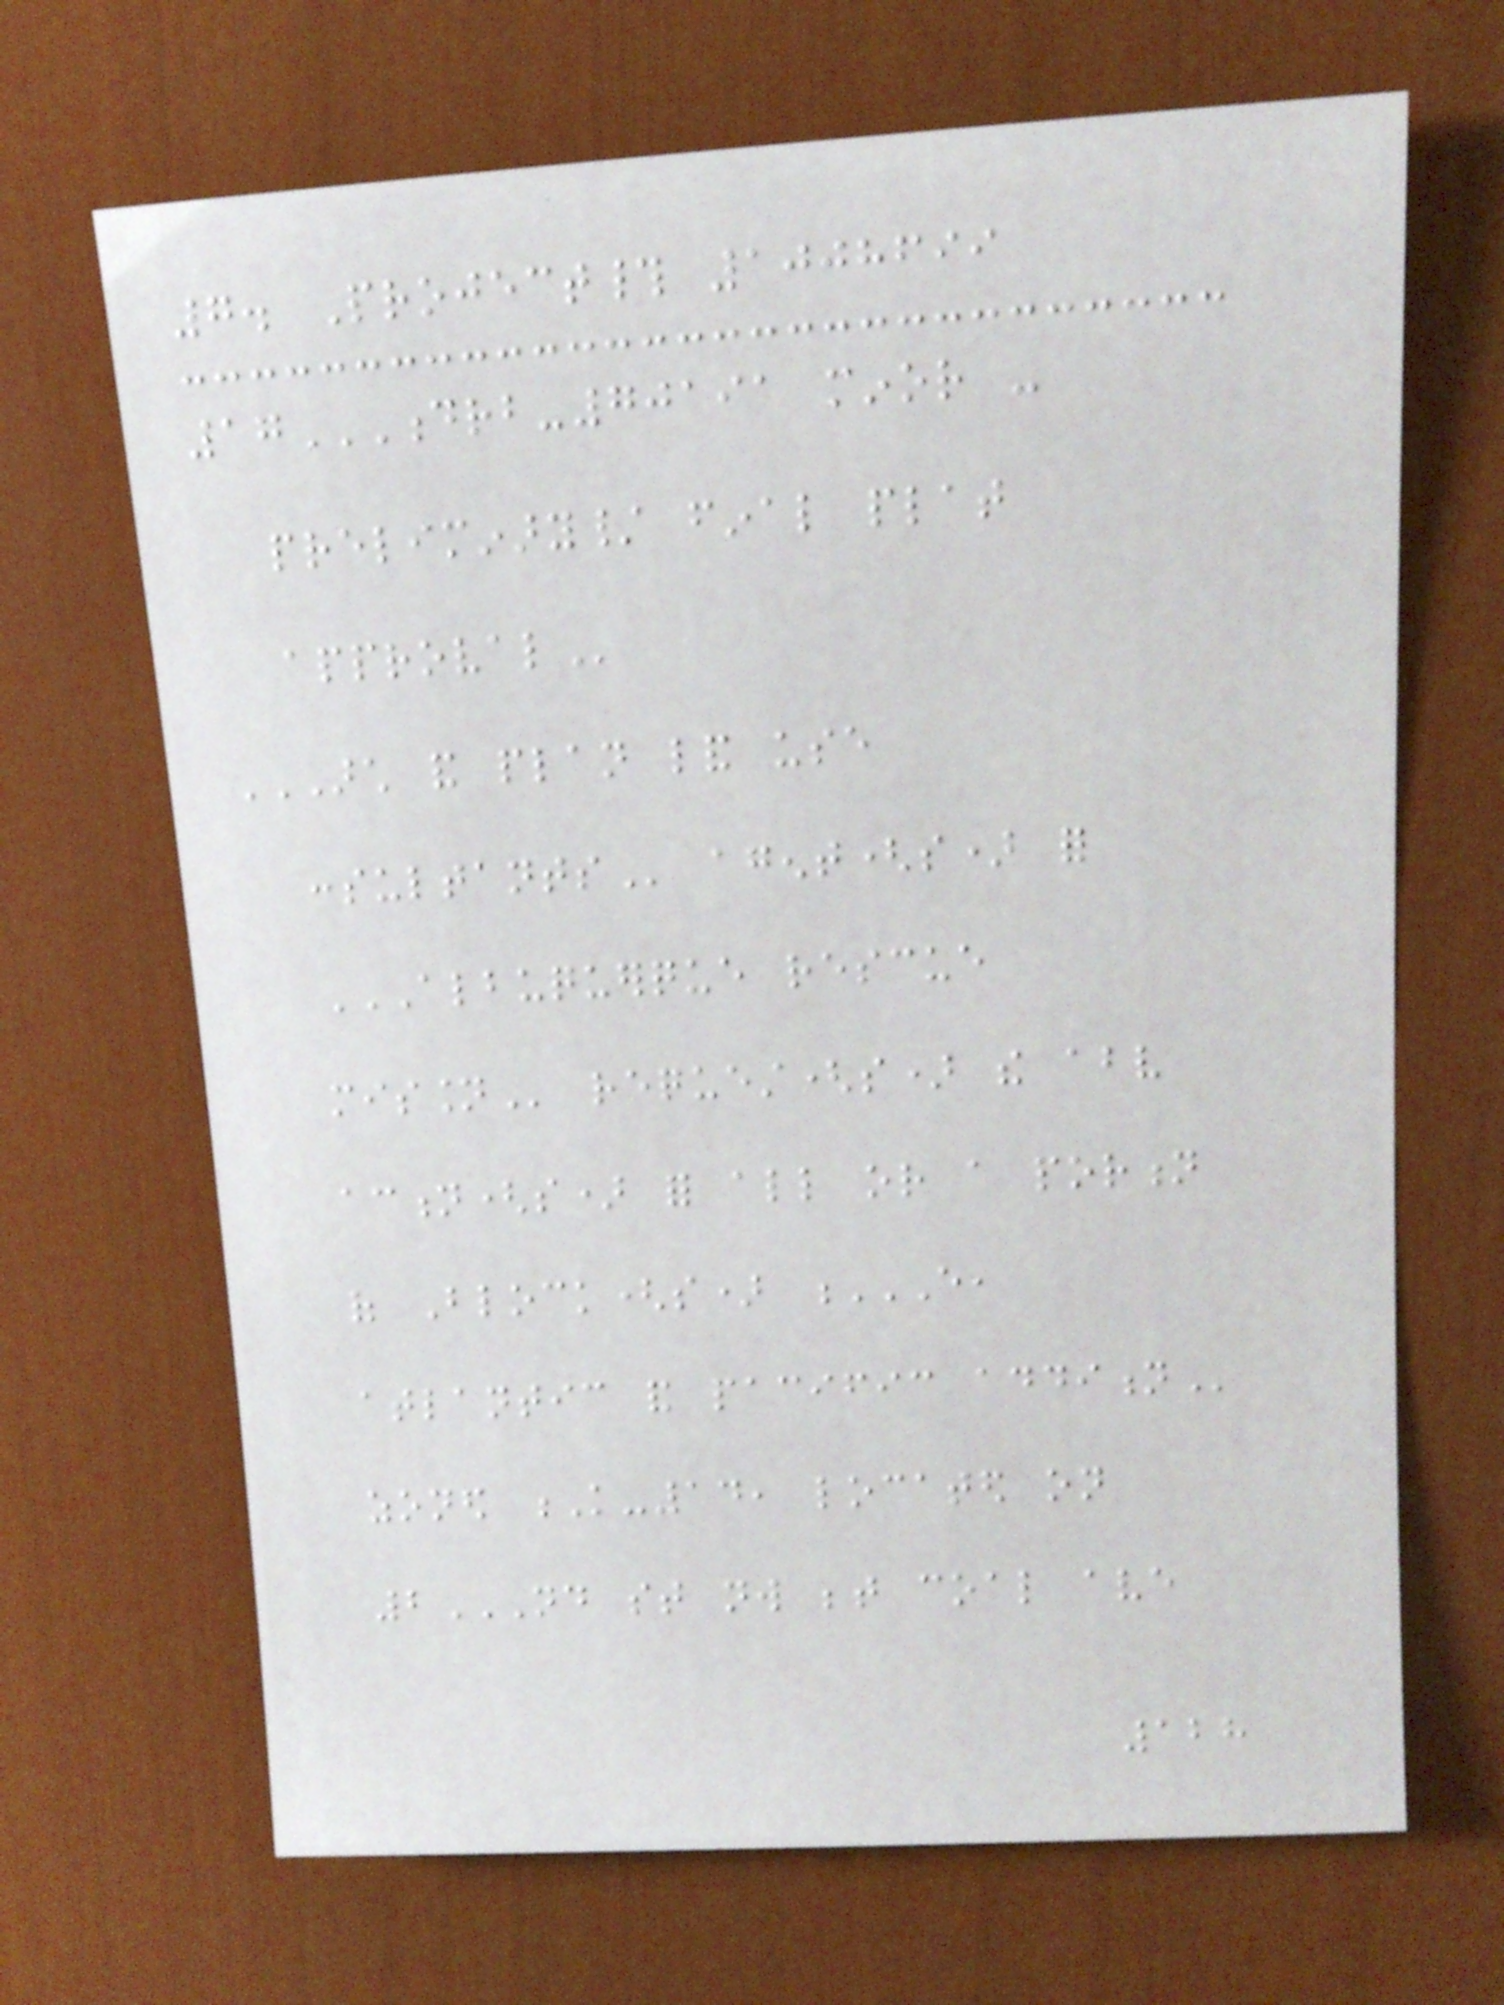7. Project# 1008699
17DRB-70191 MINOR -
PRELIMINARY/ FINAL PLAT
APPROVAL
ARCH AND PLAN LAND USE
CONSULTANTS agent(s) for
ALBUQUERQUE RESCUE
MISSION request(s) the above
action(s) for all or a portion
of Block(s) E,
ATLANTIC AND PACIFIC ADDITION
zoned K-14, located on
2ND ST NW BETWEEN COAL AVE
128
